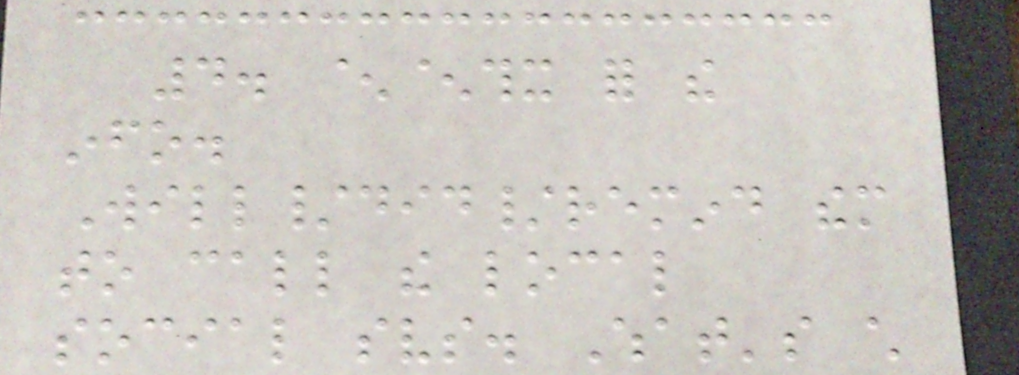4. ^^thx for the
info.
Will/did/remind them
to call the local
social svs. What's child
